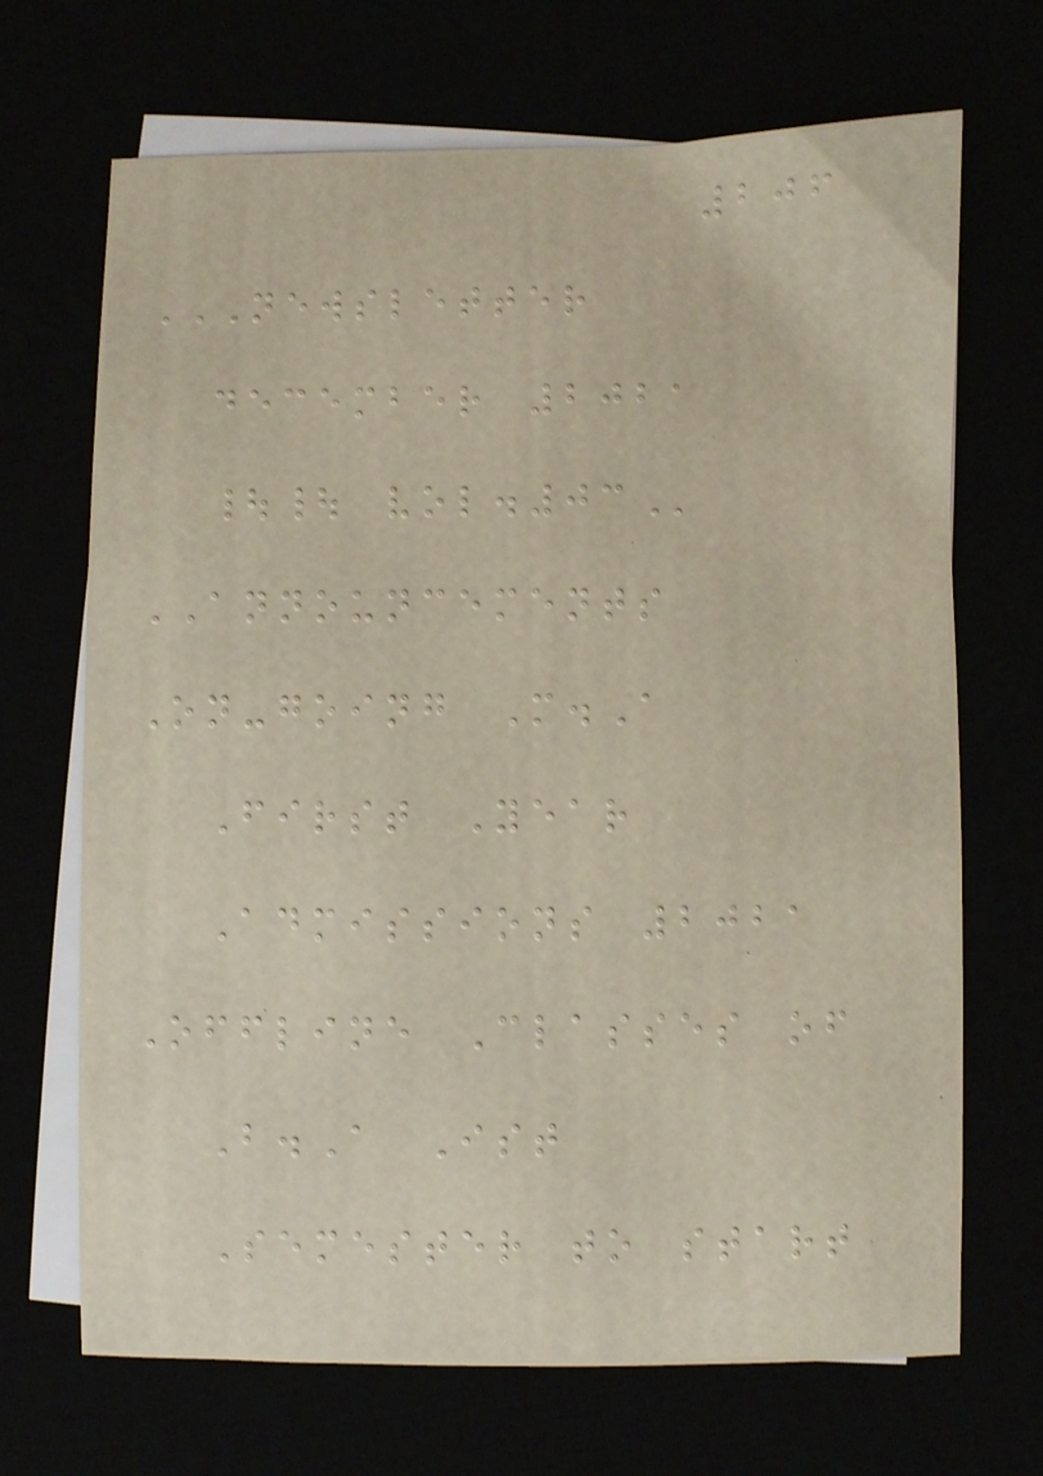206
NEWSLETTER
DECEMBER 2021
|| VOL.03
ANNOUNCEMENTS
On-going M.A
First Year
Admissions 2021
Offline Classes of
B.A Ist
Semester to start
